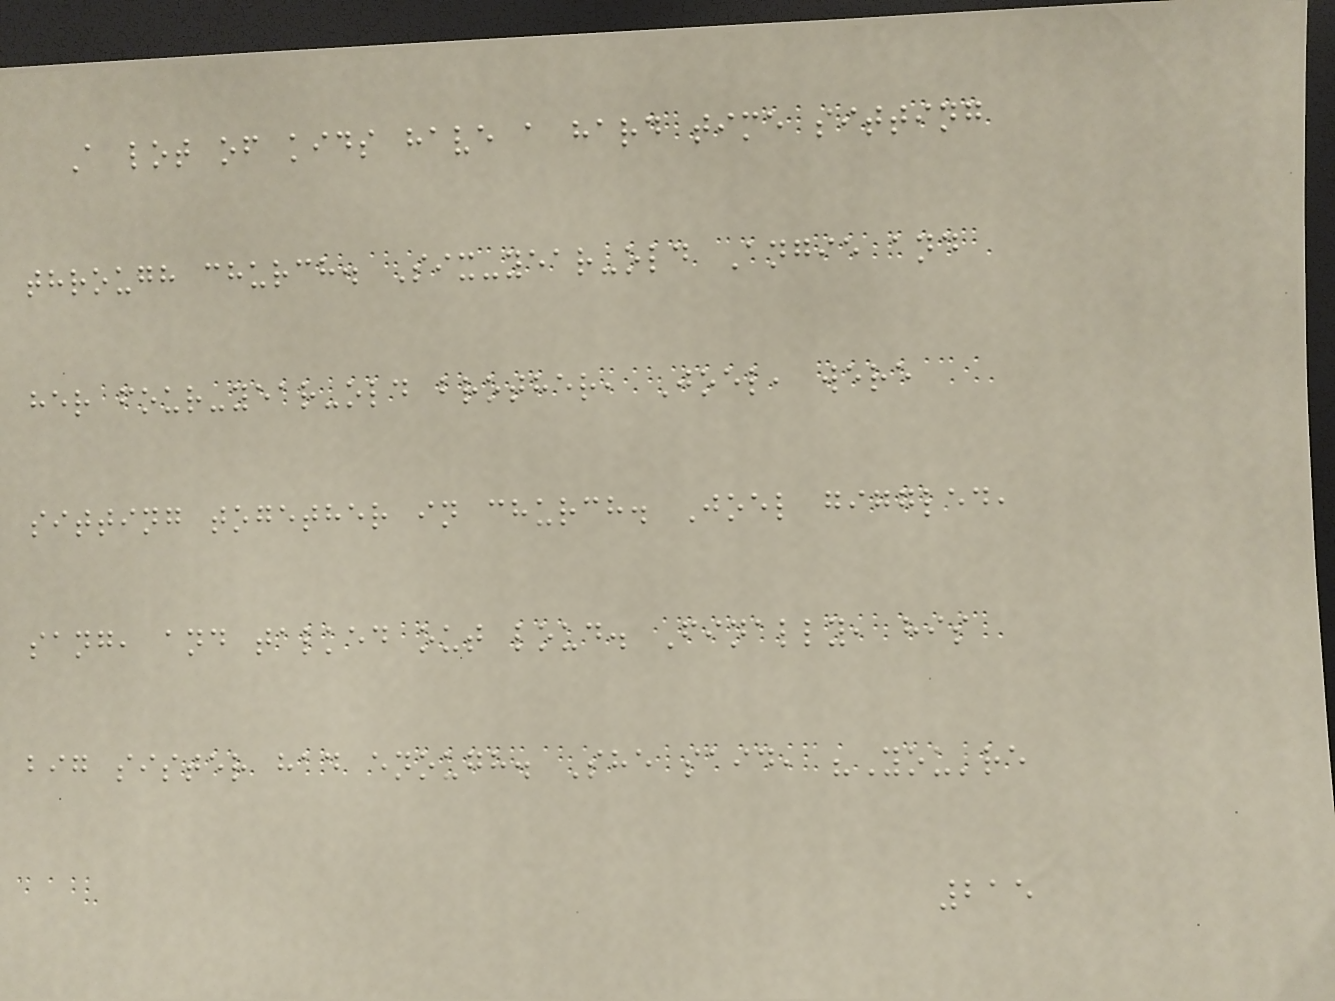A lot of kids have a hard time sitting
through church. Six-year-old Angie and
her four-year-old brother, Joel, were
sitting together in church. Joel giggled,
sang, and talked out loud. Finally, his
big sister had enough. She said, "You're
215
